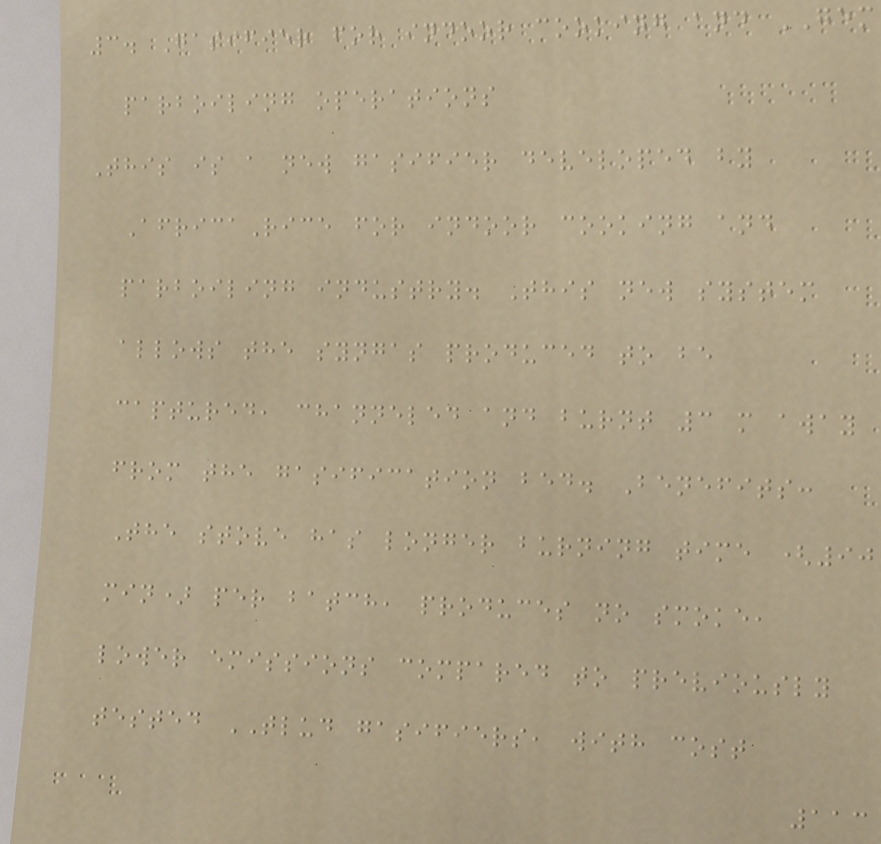3. Gasifier for indoor cooking and GEM
parboiling operations
This is a new gasifier developed by
AfricaRice for indoor cooking and
parboiling industry. This new system
allows the syngas produced to be
captured, channeled and burnt 3 m away
from the gasification bed. Benefits:
The stove has longer burning time (90
min) per batch, produces no smoke,
lower emissions compared to previously
tested TLUD gasifiers, with cost
113
